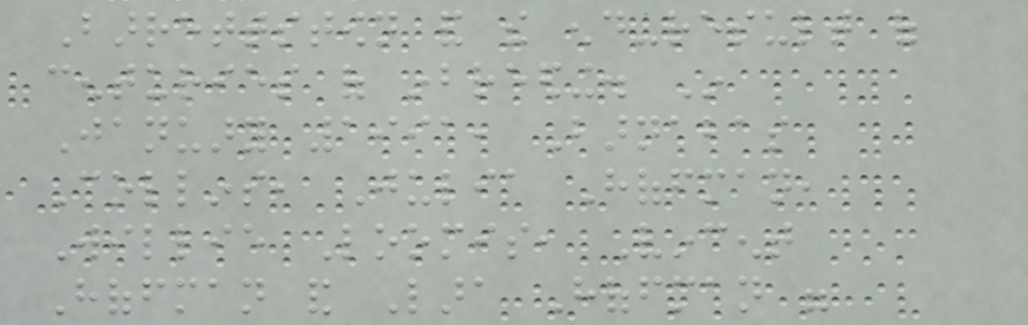Barrettstown and the end-result of
centuries of inbreeding. In
January 1991, Barnabas
Collins, Julia Hoffman,
Willie Loomis, Vincent
Hoffman and Lara Hoffman were
